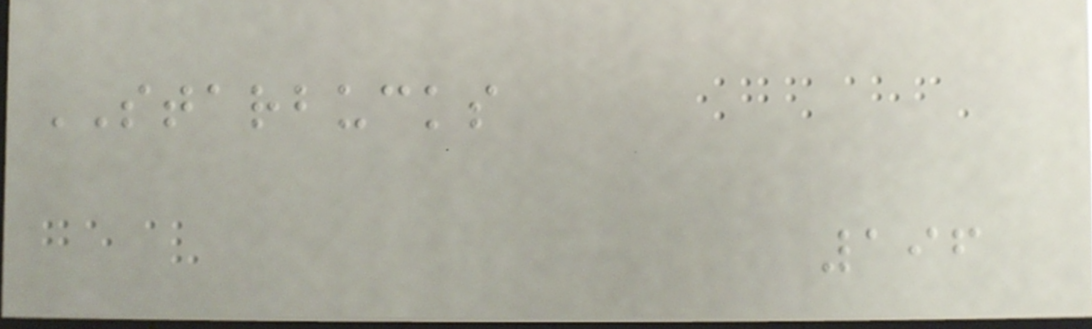STARBUCKS
196
